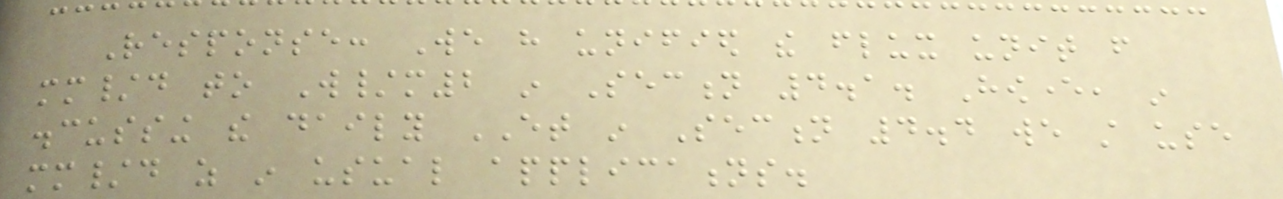Response: We have unified the flux unit from
mm/d to W/m2 in Section 4.1. However, in
discussing the daily ET in Section 4.4 we still use
mm/d as in usual applications.
